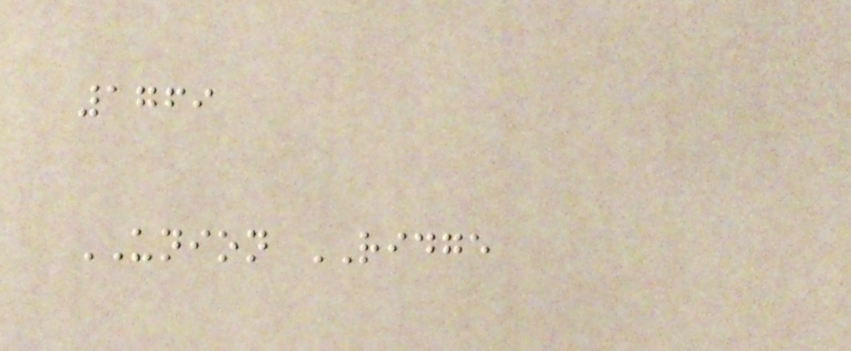1769
UNION RIDGE
